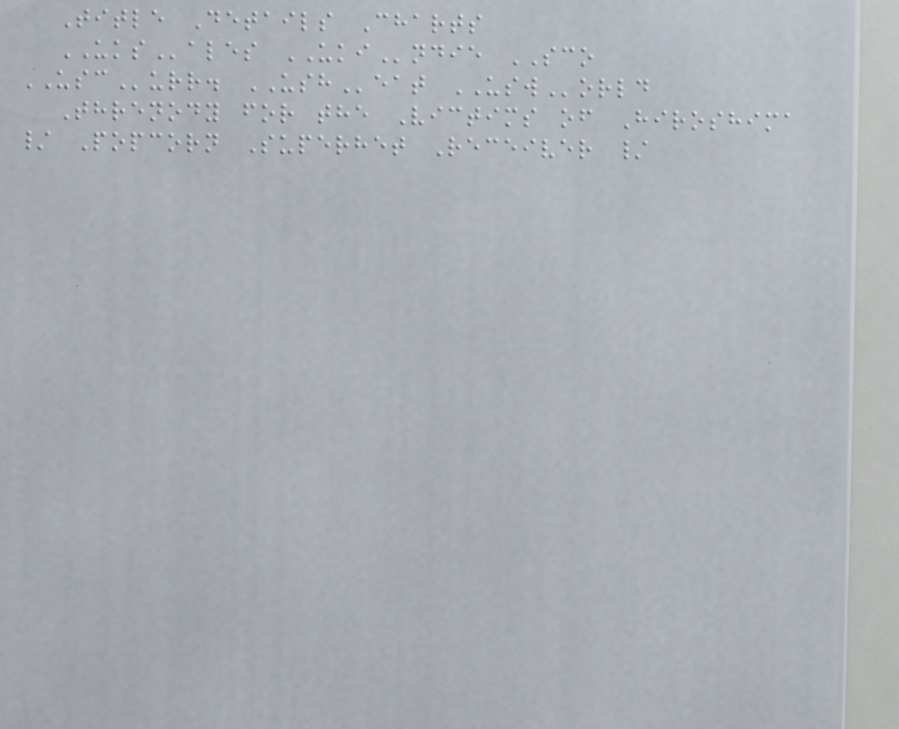Title Details Charts
UKSales UKIndie SCO
USCurr. USHeat USWorld
Threnody for the Victims of Hiroshima
/ Popcorn Superhet Receiver /
